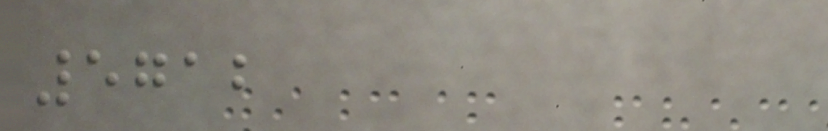5712
